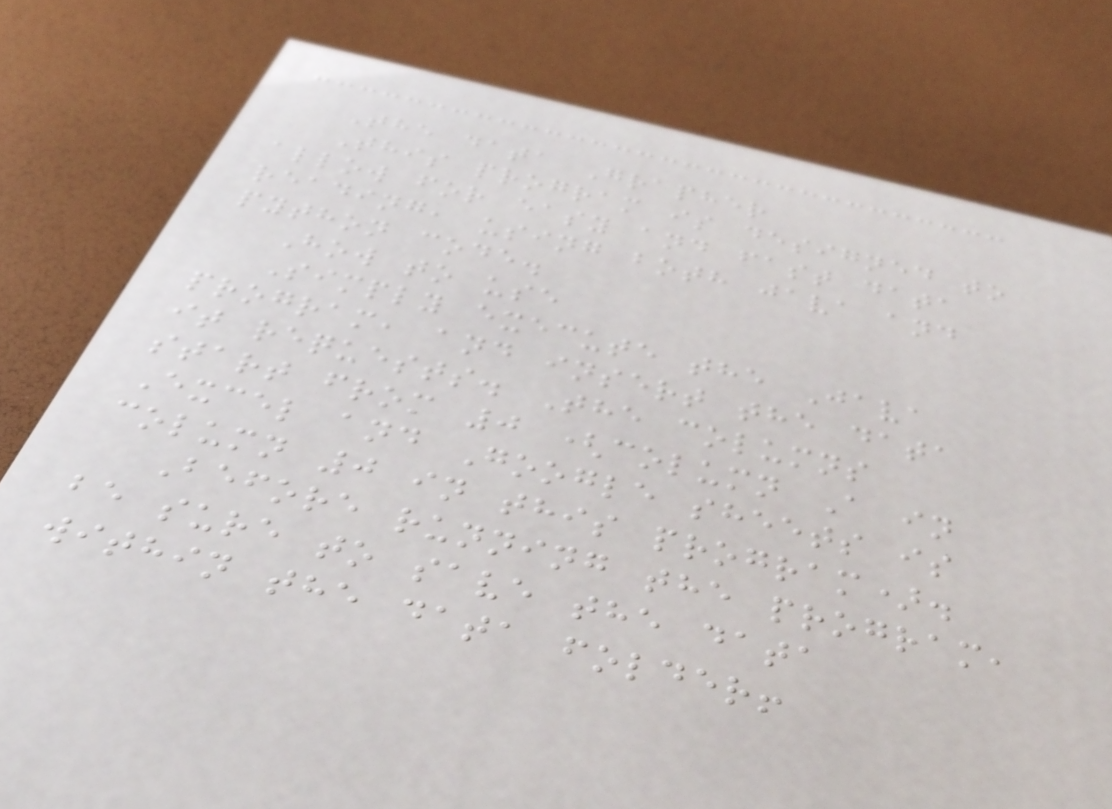The data Grapher
This program is designed to
allow for easy and fast data
reading, using both java and
python code.
How to use
Simply execute the Java
program, and insert the data
it requests. The columns
start from 0 (column A in
Excel and Google sheets is
column 0 in this program).
Before running the program,
be sure to save the data
within the data folder!
